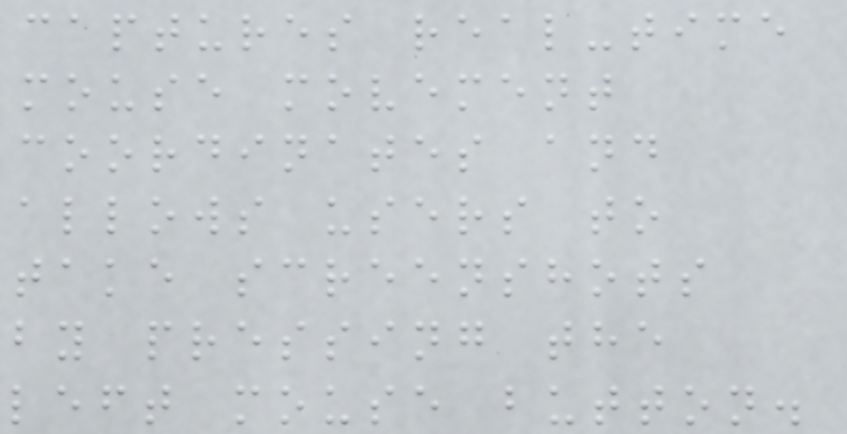captures real-time
mouse movement
coordinates and
allows users to
take screenshots
by pressing the
left mouse button.
